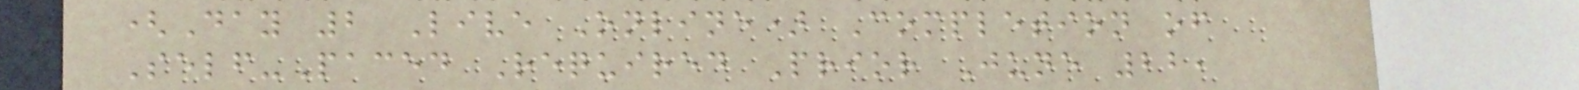(Day 2 Live Online) Completion of
Self-Paced Required Prior June 22,
